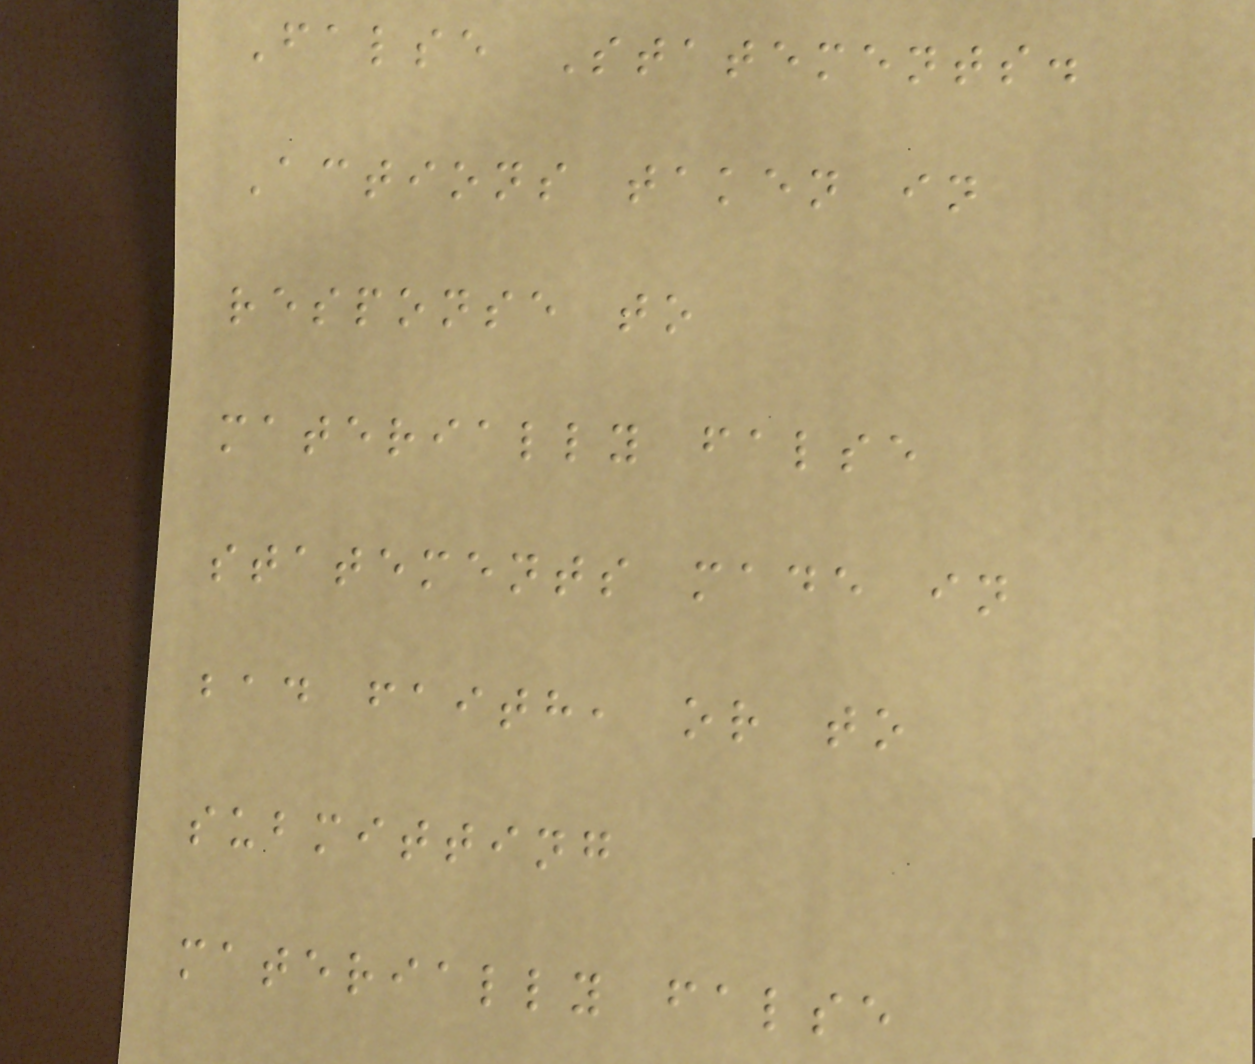False Statements.
Actions taken in
response to
materially false
statements made in
bad faith, or to
submitting
materially false
